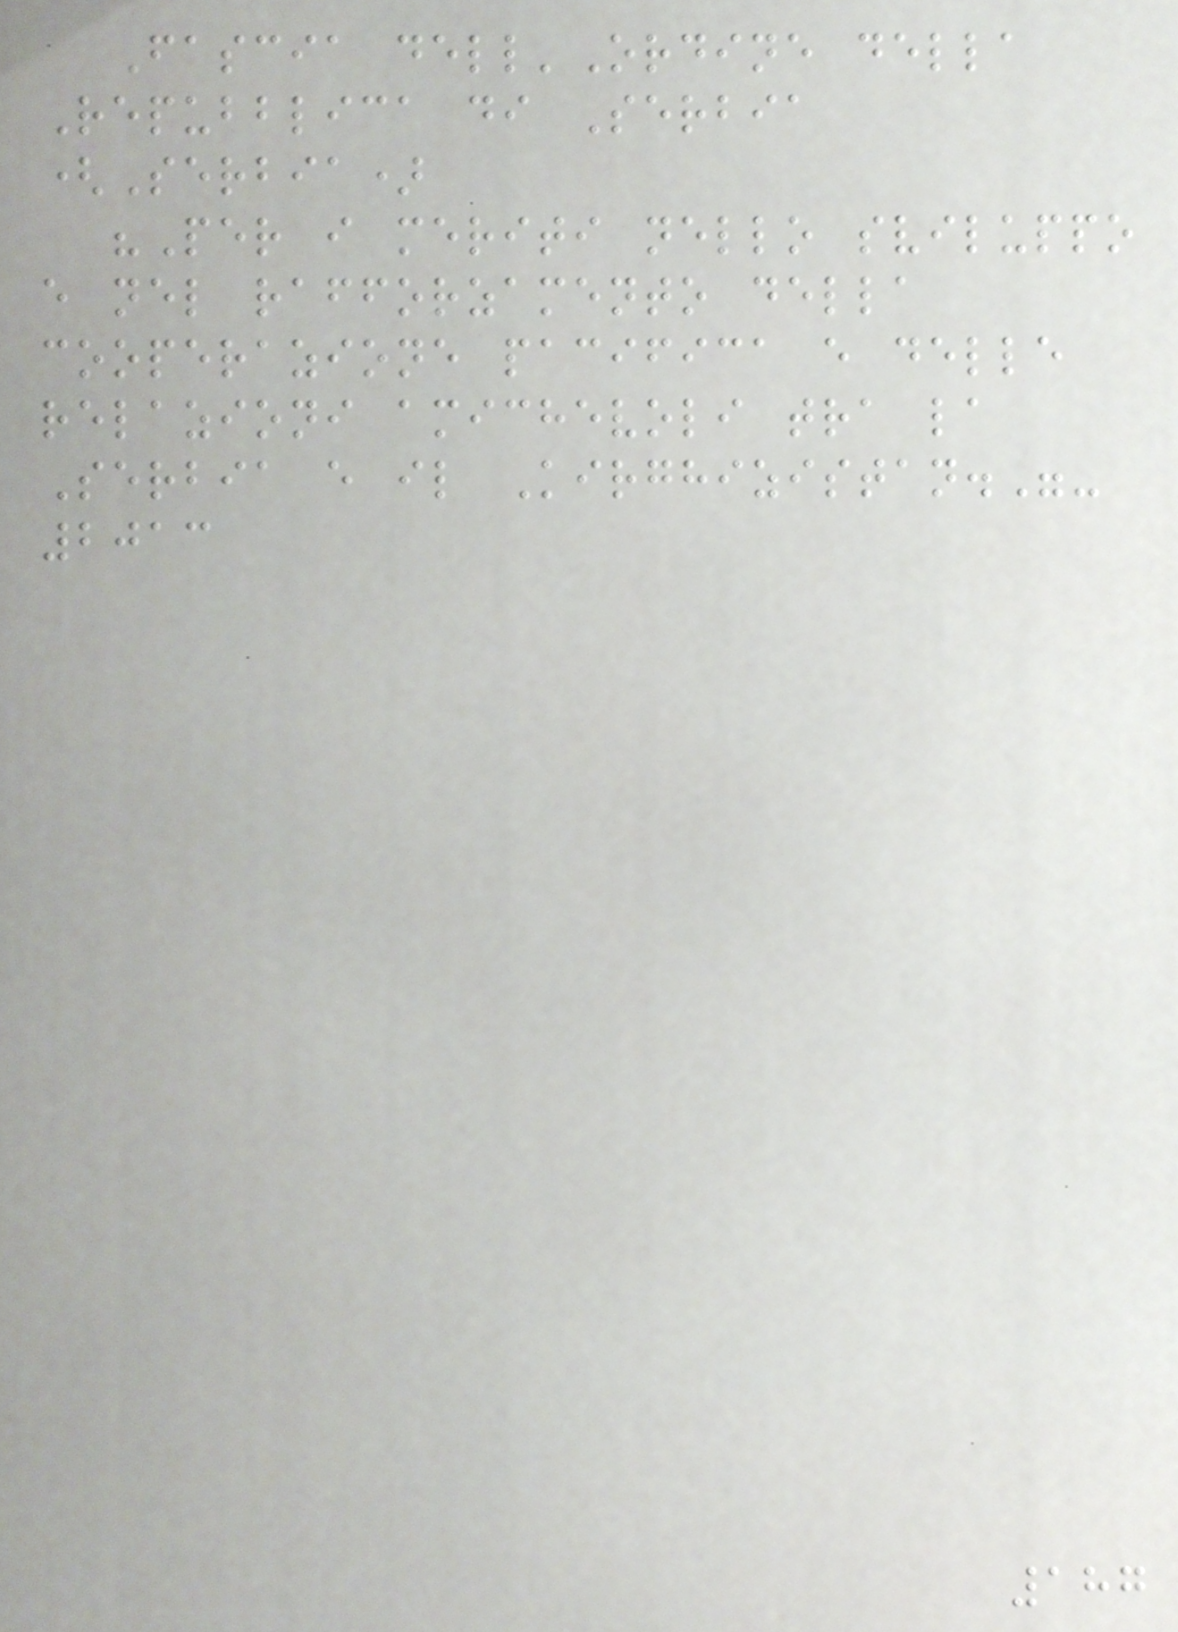Fascia dell'Ordine della
Repubblica di Serbia
(Serbia)
"Per i meriti nello sviluppo
e nel rafforzamento della
cooperazione pacifica e delle
relazioni amichevoli tra la
Serbia e il Kirghizistan."-
2013
187
